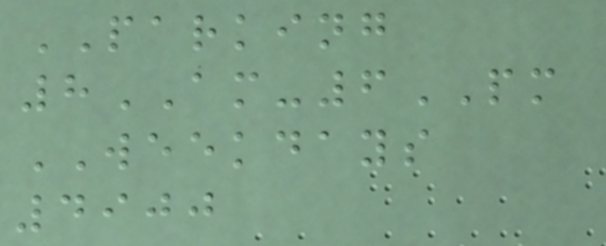PARKING
8AM-6PM
WEEKDAYS
4900
